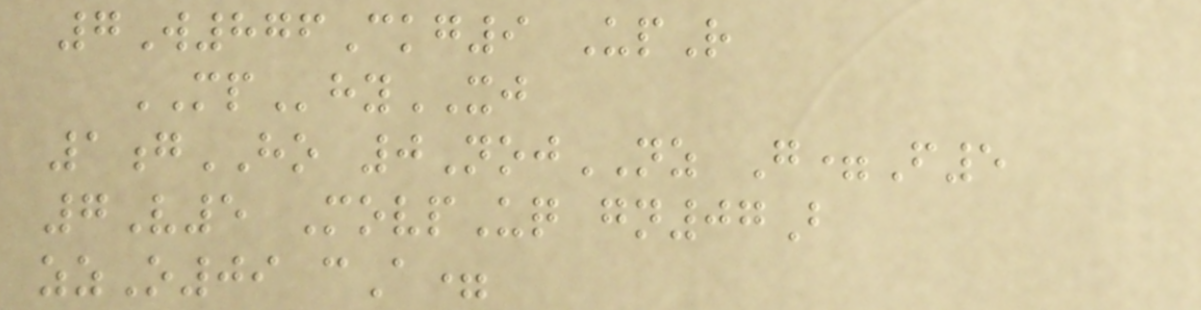7W876Ckg9 UpR
MPhyXJ
1gHO 0NojNZ G=F5
7V5 MovpUq gn07B
zzO09 cA=
